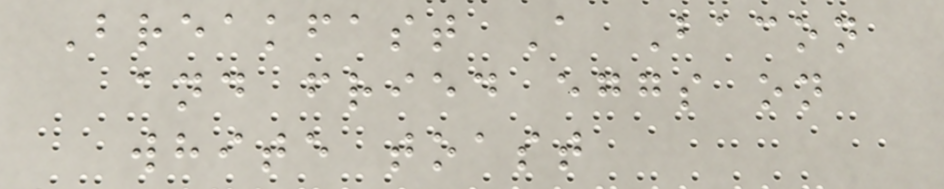Breakfast A Bacon
and fried eggs on
white toast
